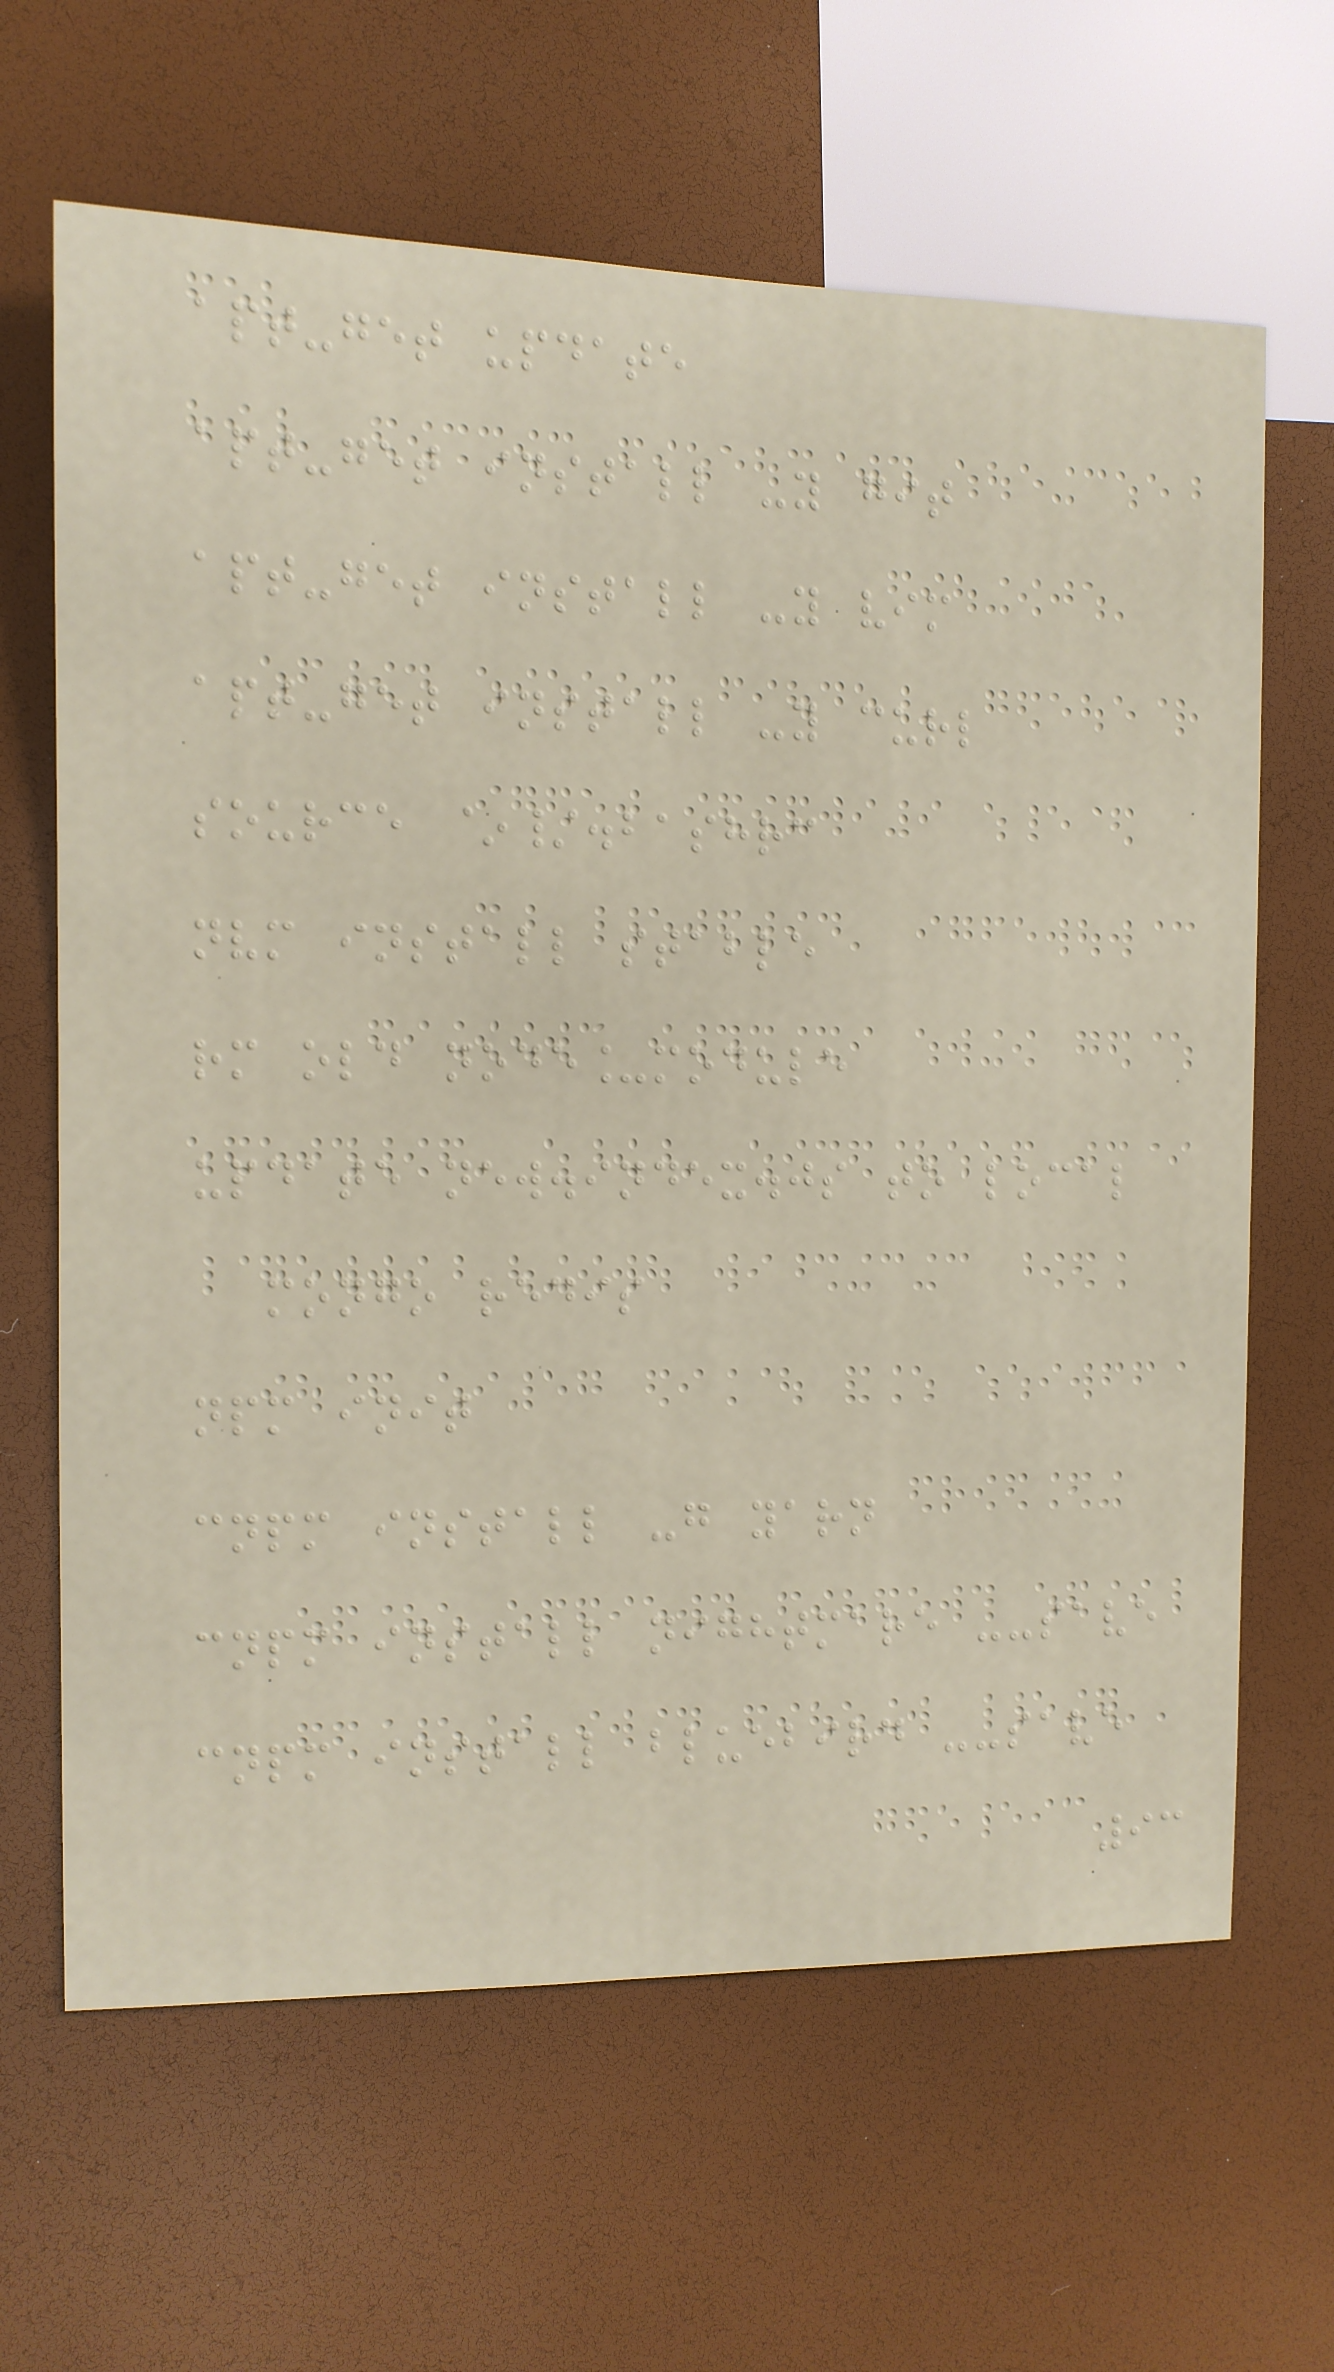apt-get update
apt-get install -y git
apt-get install -y vim
apt-get install -y curl
source ~/.bashrc
nvm install stable
rm old node_module
update new.index.js to local
mongo redis
npm init
cnpm install -g yarn
cnpm install nightmare --save
cnpm install bluebird --save
93
